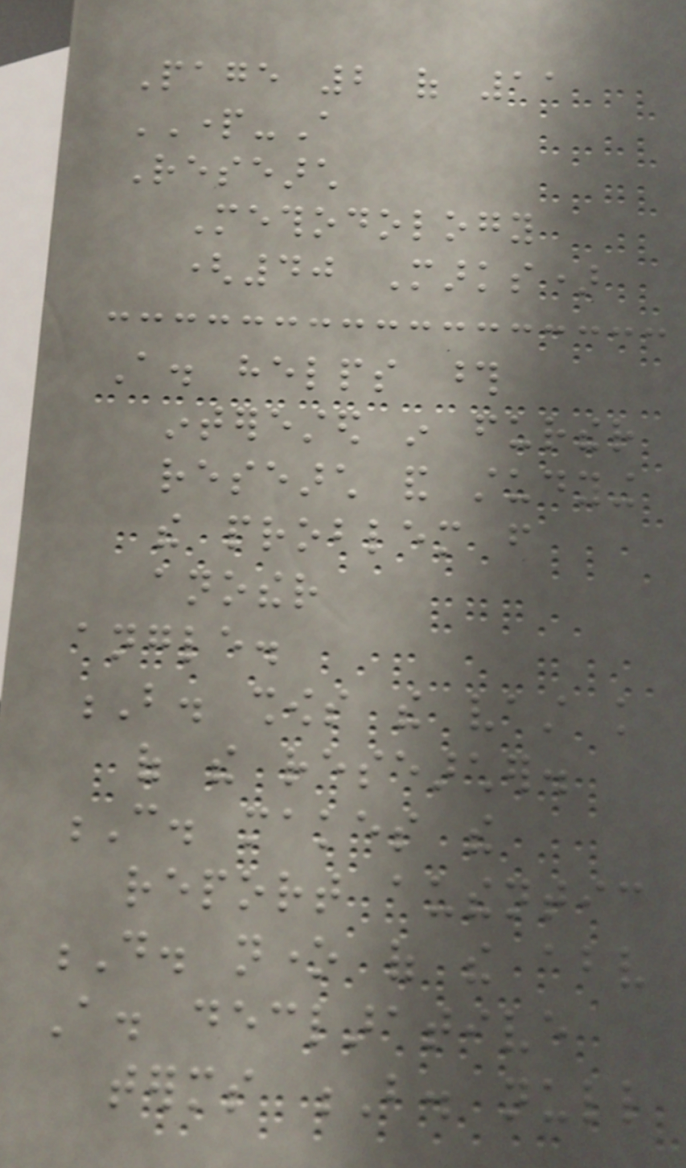Page 2 of 11
PART-A
Research
Methodology
(40 Marks)
A. helps those
interested in further
research and studying
the problem from
another
angle.
B. shows the vast knowledge
of the researcher.
C. makes the
report authentic
D. none of the above
A. declarative
terms B. null
